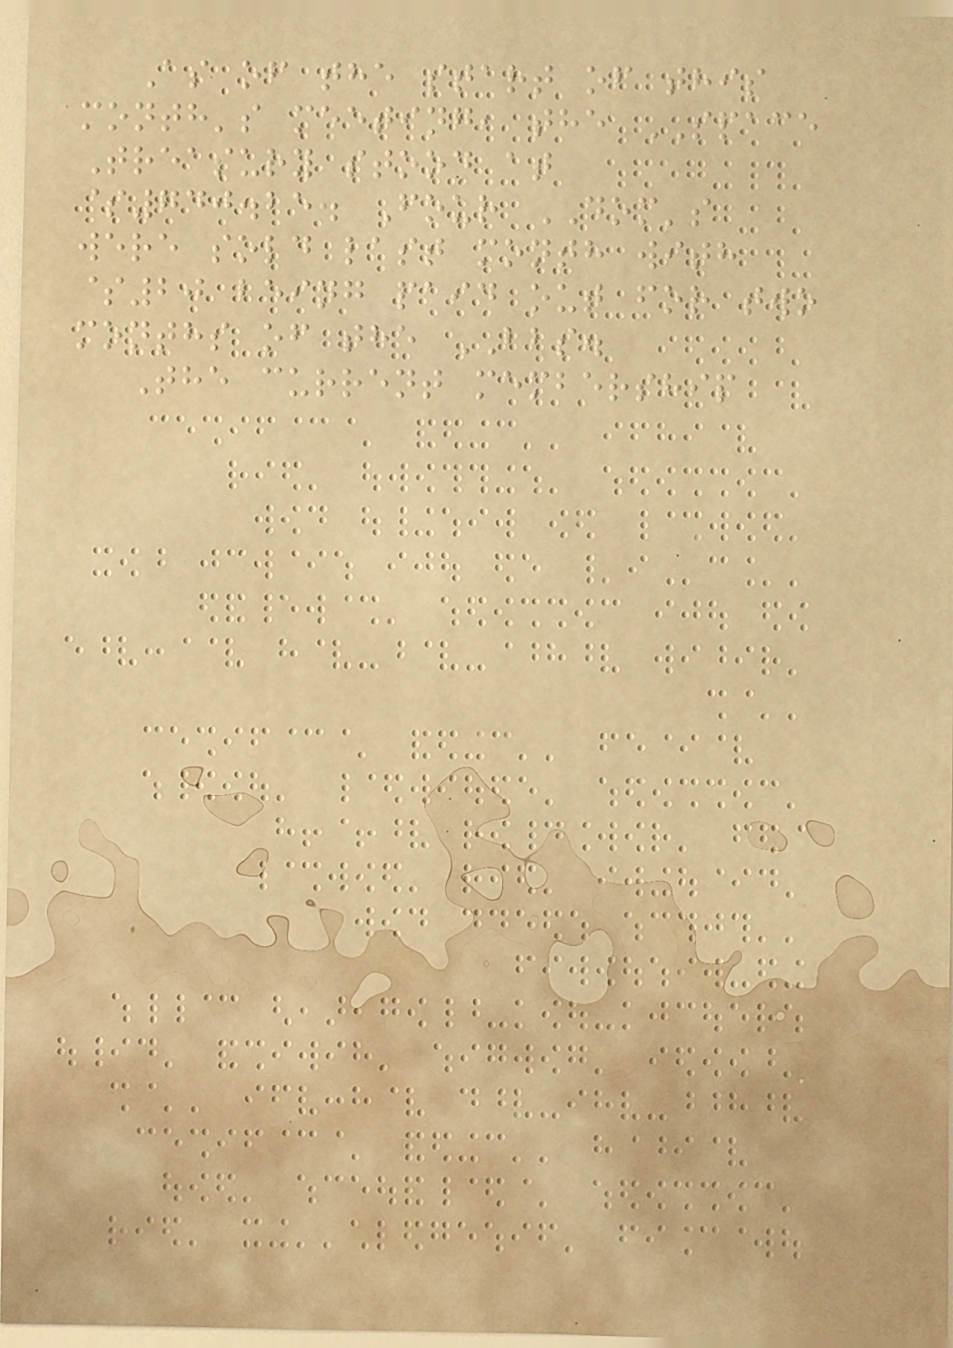As of the start of this
month's meeting, the SPACE
Treasury stood at
$740.25. Four DOM's
were sold last month with
$20 being paid out for two
months of the BBS.
The current membership
